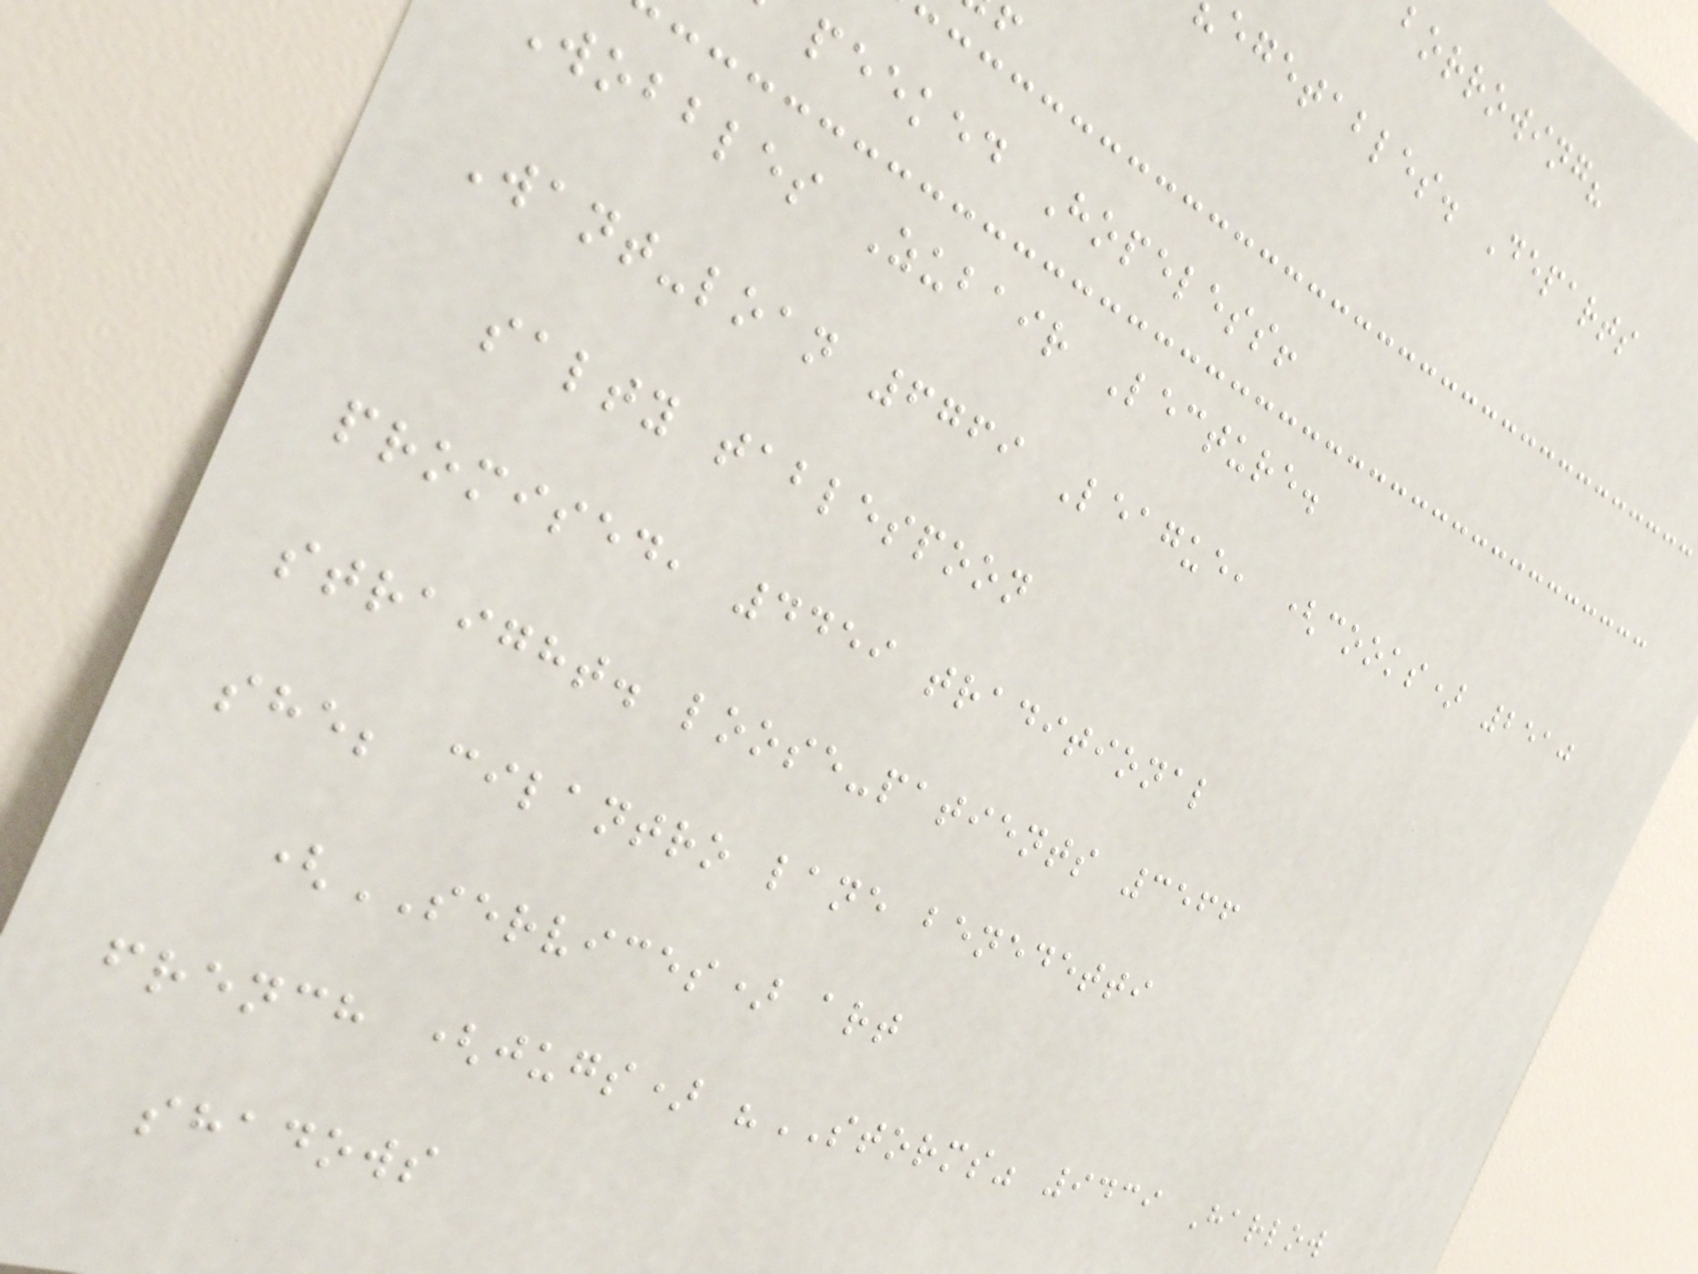borrowing?
egetables. Departs
peeked Hopeless!
wobbles Zubair Lecture.
Want-loan 6769 League, (cooks) 2510
salty tablespoon
promised, 4459 traditional
straight. loose-patients 3566
she; cilantro lane benedetti
(SERVICES) art
french (jugs) "STORMS" 9439 Harlow
shadows
